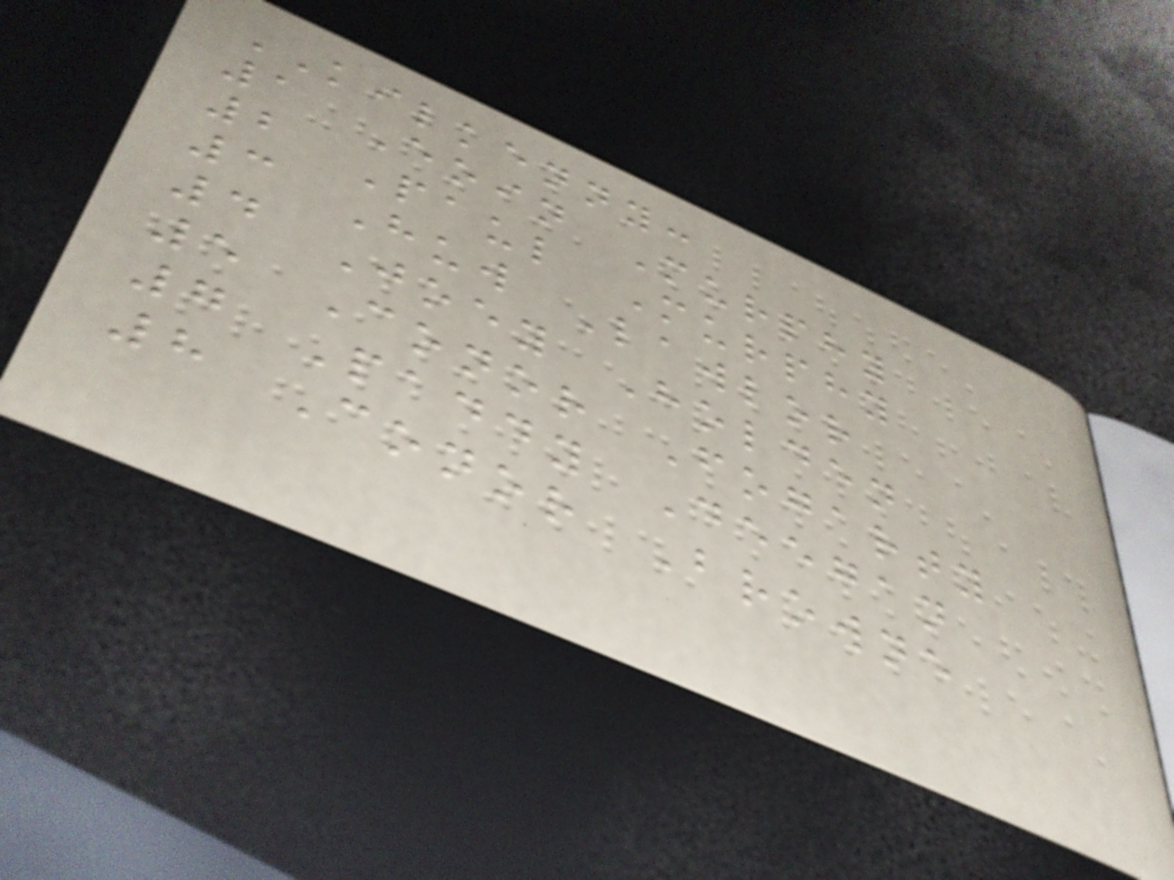KILKENNY:
1 Eoin Murphy
2 Paul Murphy
3 Huw Lawlor
4 Joey Holden
5 Conor Fogarty
7 Paddy Deegan
8 Conor Browne
